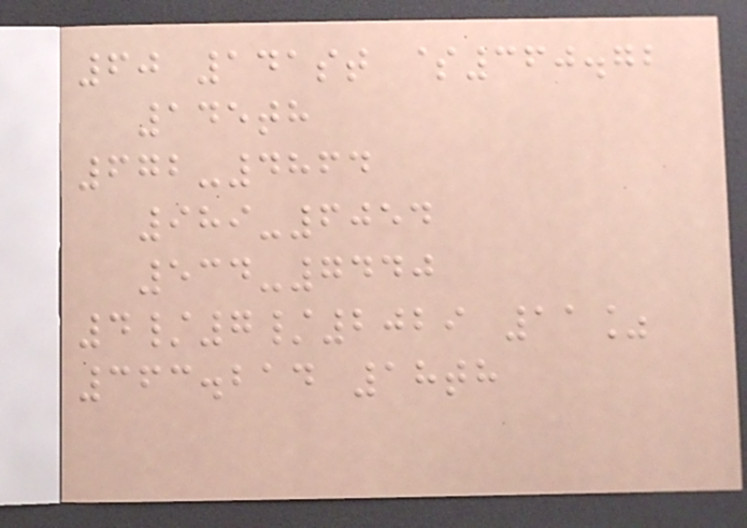60 141st $360.72
145th
672-4864
989-6054
534-7440
4/7/2029 11%
363.214 18th
